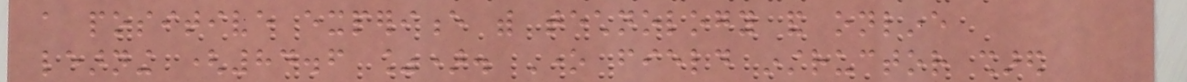a positive experience with technology and online
learning (84.6 %). One field instructor shared
